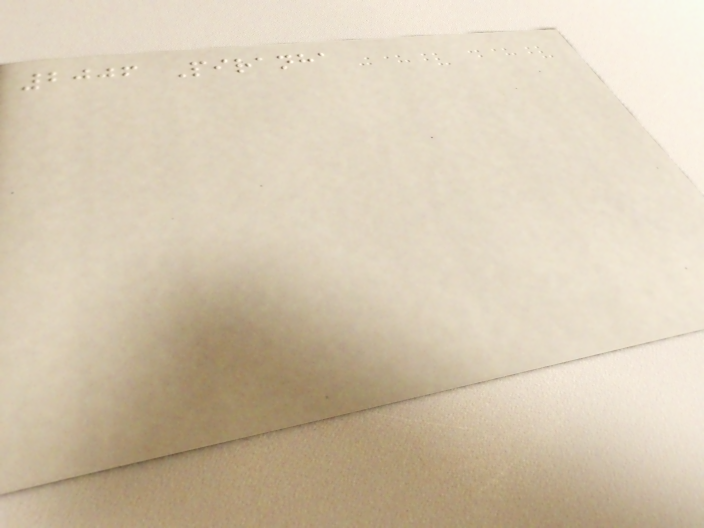2006 Piranha
